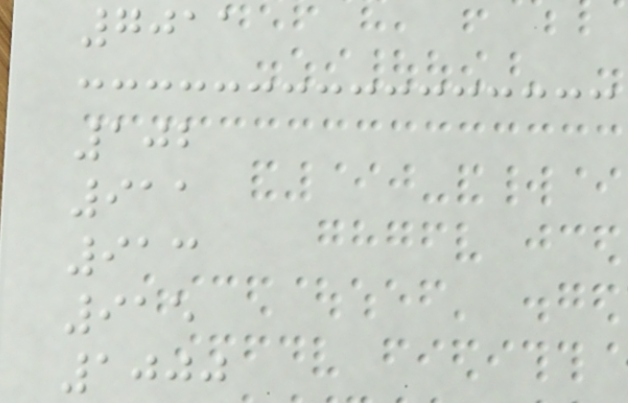7011
102
911
913
915
1000
